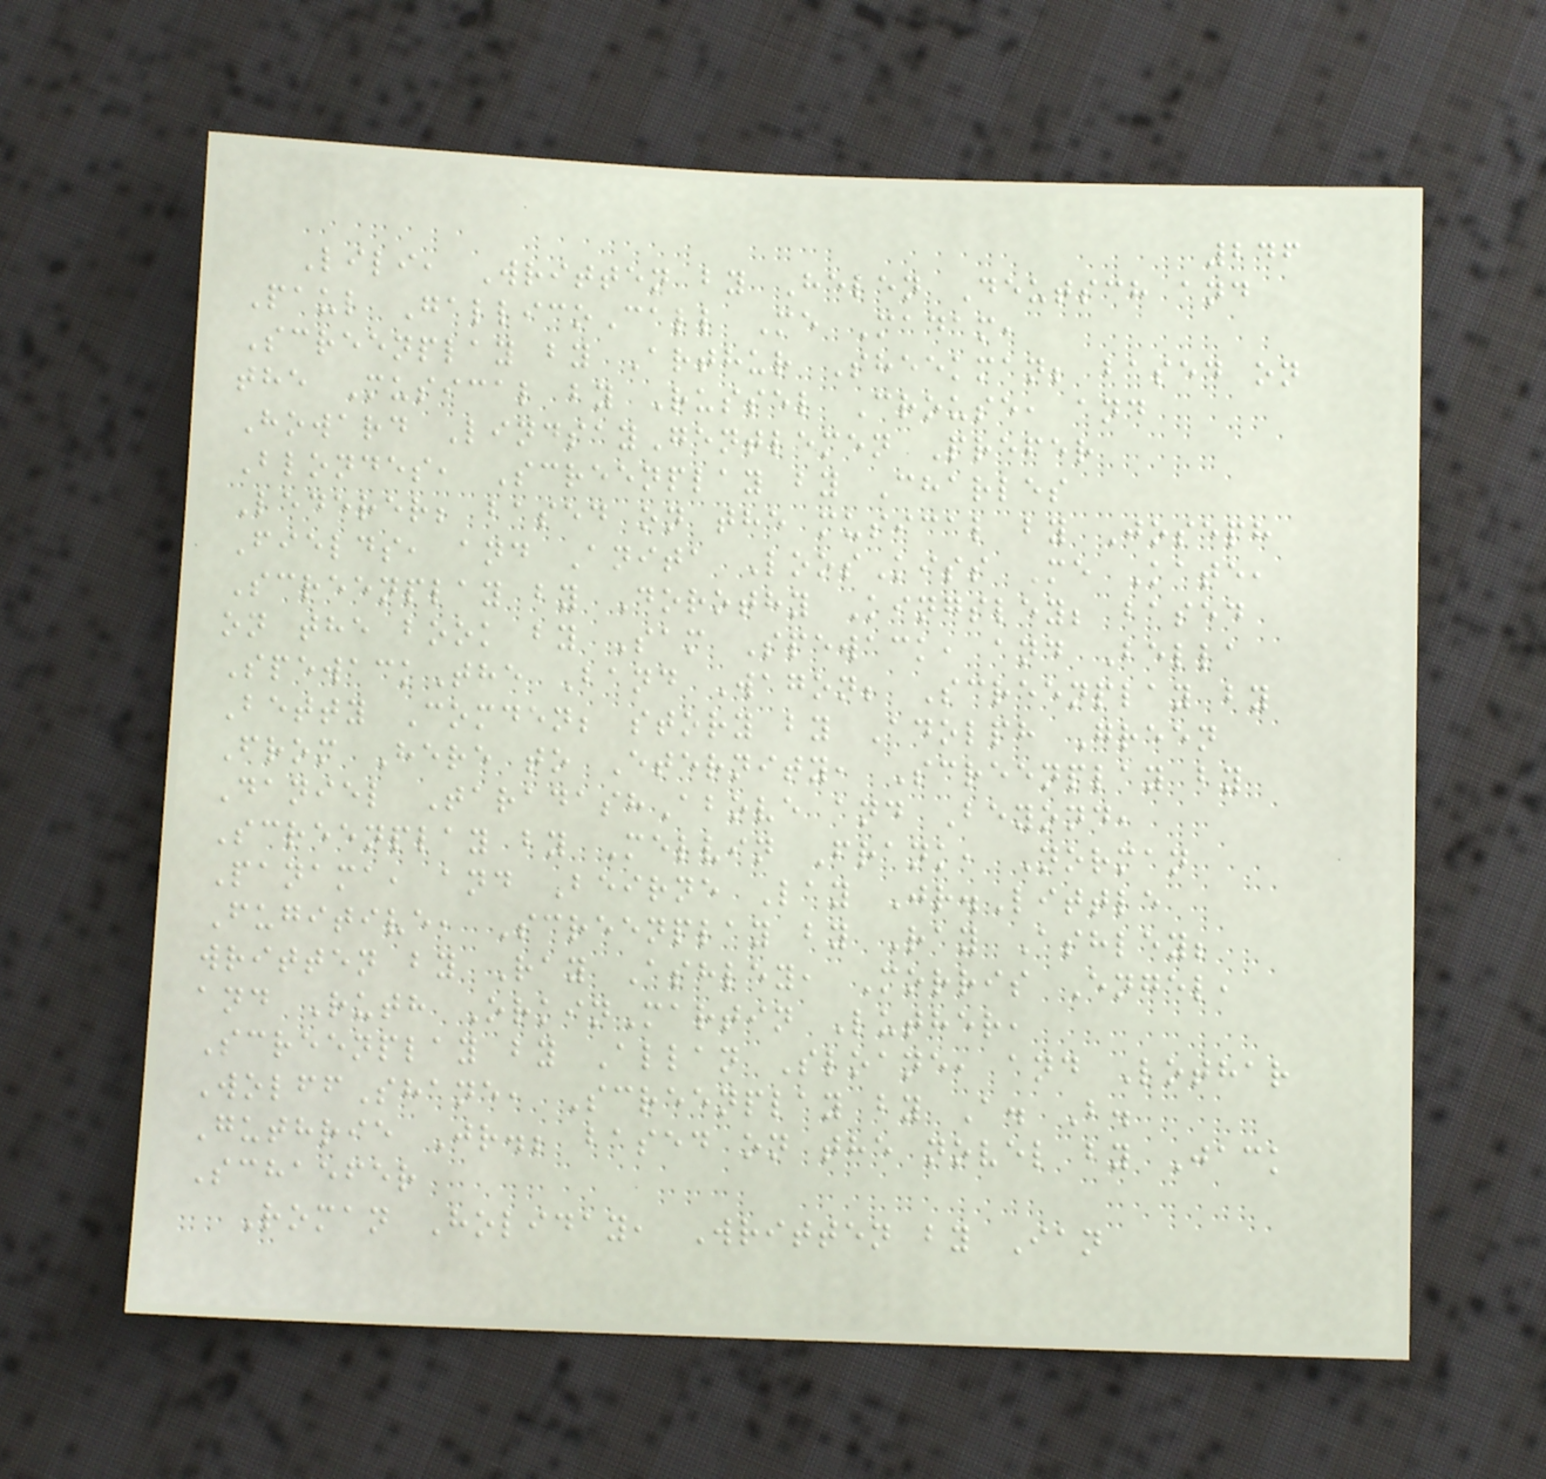246
Lili, Written by Helen Deutsch and
Paul GallicoCall Me Madam,
Screenplay by Arthur Sheekman; based on
the Musical by Russel Crouse, and
Howard LindsayGentlemen Prefer
Blondes, Screenplay by Charles
Lederer; based on the musical by Joseph
Fields, and Anita LoosKiss Me Kate,
Screenplay by Dorothy Kingsley; based
on the book by Sam Spewack, and Bella
SpewackThe Band Wagon; Screenplay by
Betty Comden; story by Adolph Green
From Here to Eternity, Screenplay by
Daniel TaradashAbove and Beyond,
Screenplay by Melvin Frank, Norman
Panama, and Beirne Lay Jr.Little
Fugitive, Screenplay by Ray Ashley;
written by Ray Ashley, Morris Engel,
and Ruth OrkinMartin Luther,
Screenplay by Allan Sloane, and Lothar
WolffShane, Screenplay by A. B.
Guthrie Jr.; based on the novel by Jack
Schaefer
Roman Holiday, Written by Ian
